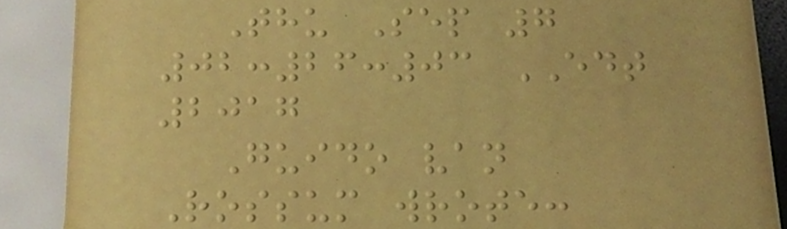Thu Sep 7
02:26:03 EDT
2017
Guido van
Rossum wrote:
